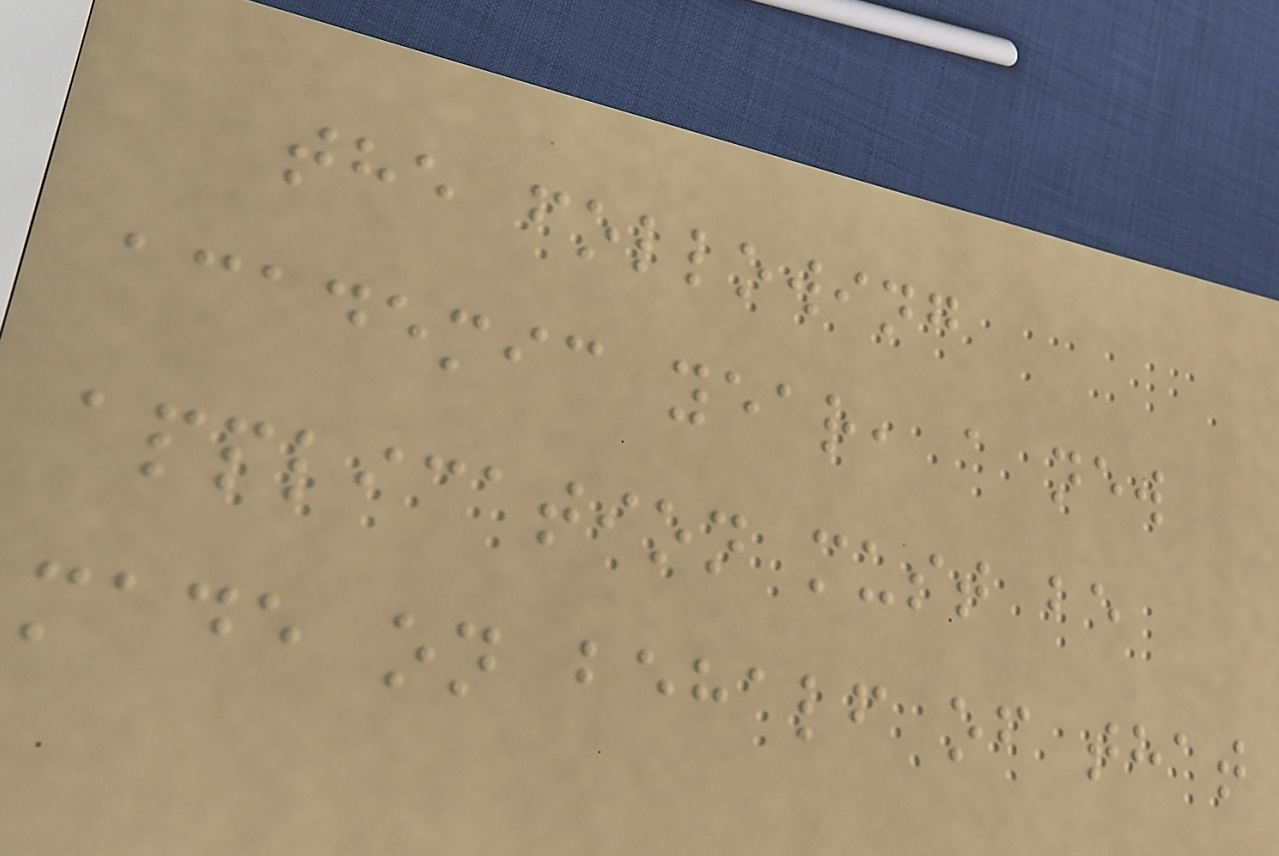the following
academic year, a new
application must be
made on behalf of that
